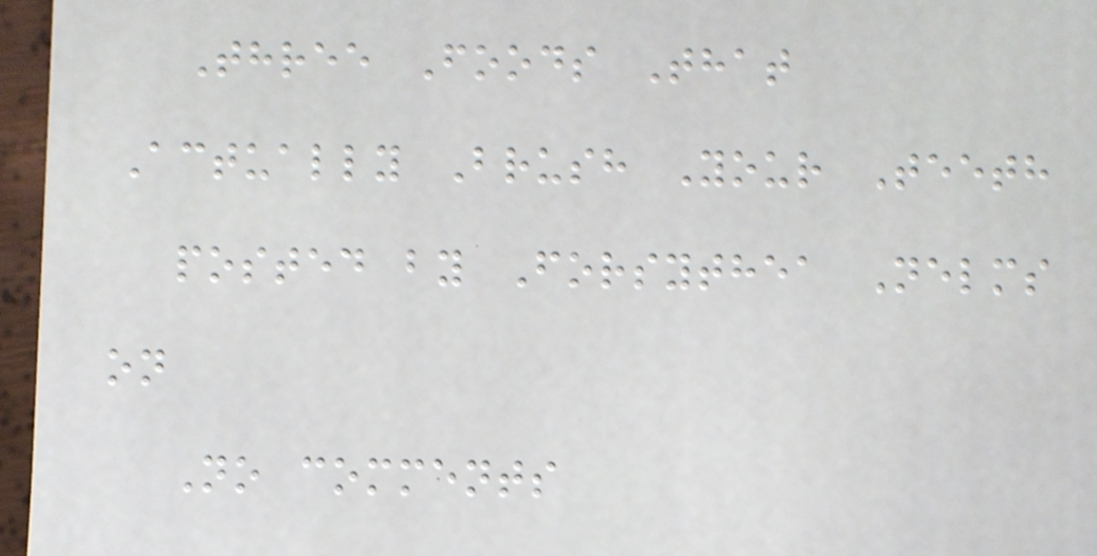Three Foods That
Actually Brush Your Teeth
posted by Forsythea Nelms
on
No comments
